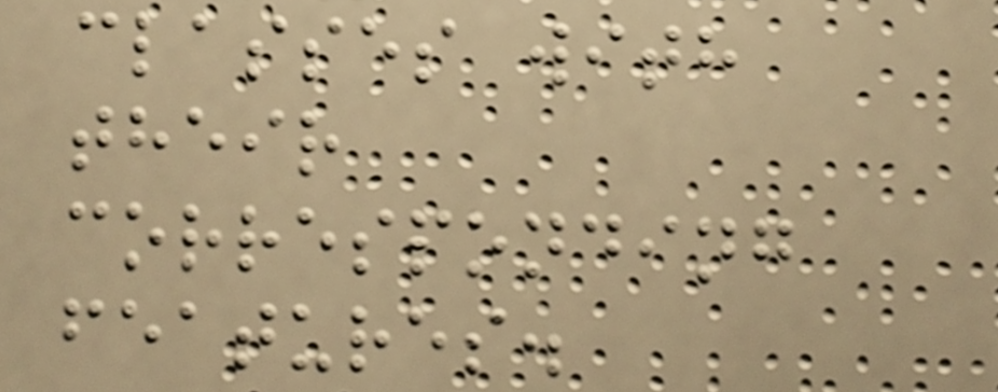classes with
their
corresponding
features.
